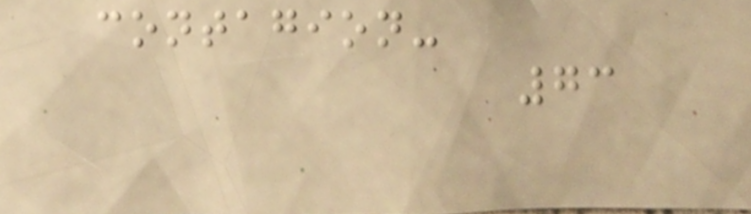contagion-
73
